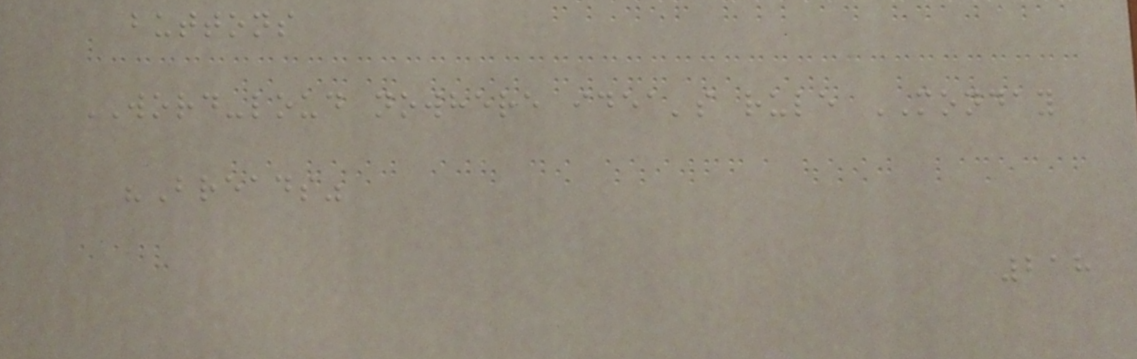buttons
WORD-loud nowhere idea's rule MONDAY
"Breads"
218
